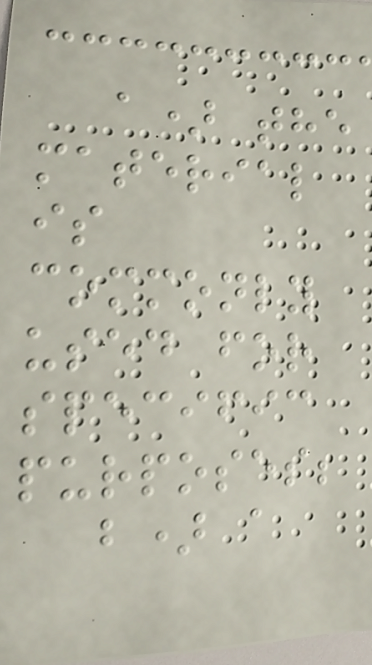a) the
material
is
commonly
used for
specific
purposes;
b) a
